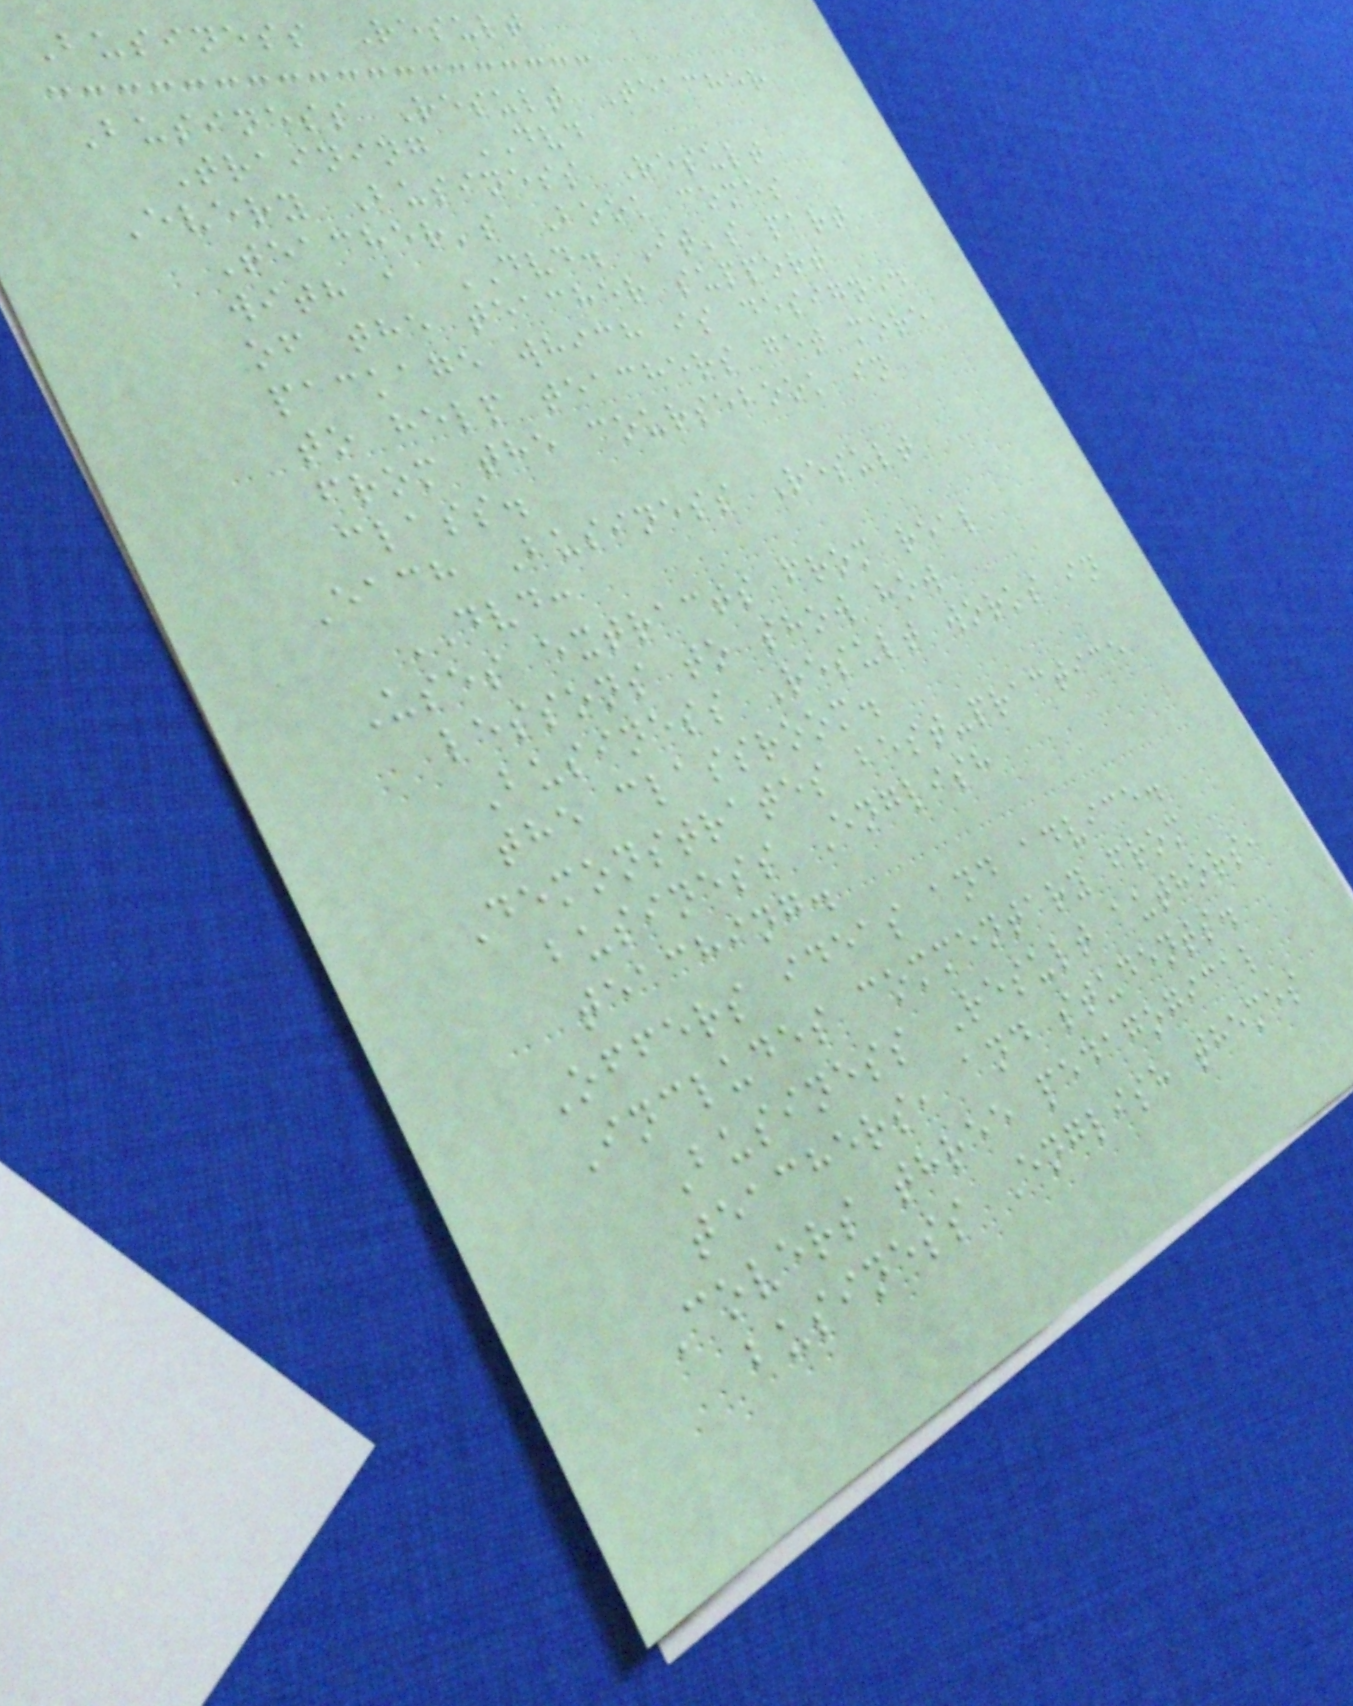Business Result
Business Result Teacher
Training DVD
Every Business Result
Teacher's Book comes
with a DVD. It's part
of the teacher support
package which is designed
to help teachers get more
from the coursebook in
class.
Each Business Result
DVD:
Uses extracts from real
lessons to show how
Business Result works in
the classroom.
Demonstrates best-practice
business English
teaching.
Offers ideas and advice.
Includes commentary from
Business Result authors,
teachers, and students.
Covers three pedagogical
business English themes
